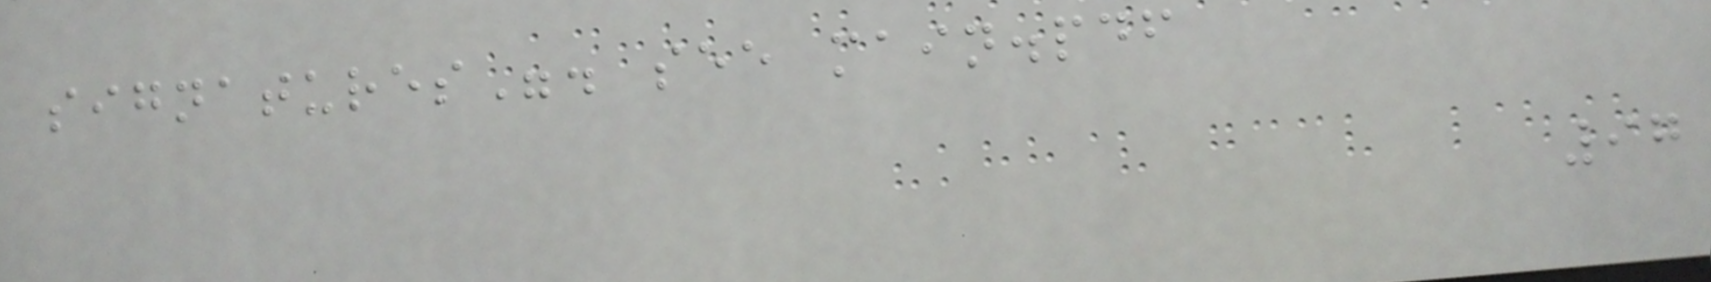signatures". see main.pdf
97
